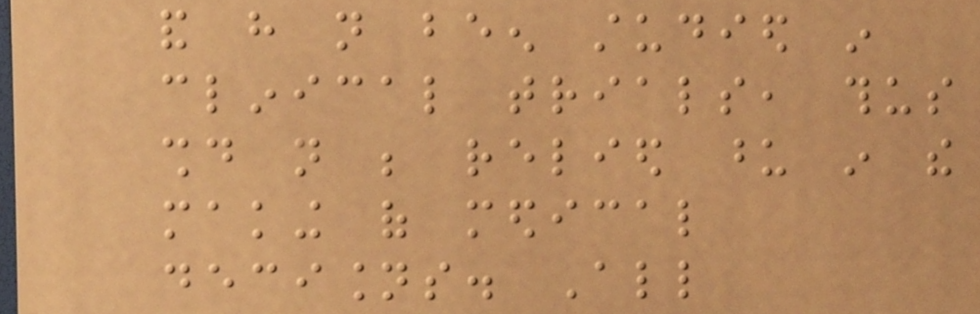and have not been studied in
clinical trials, thus
should not be relied upon in the
making of medical
decisions. All
